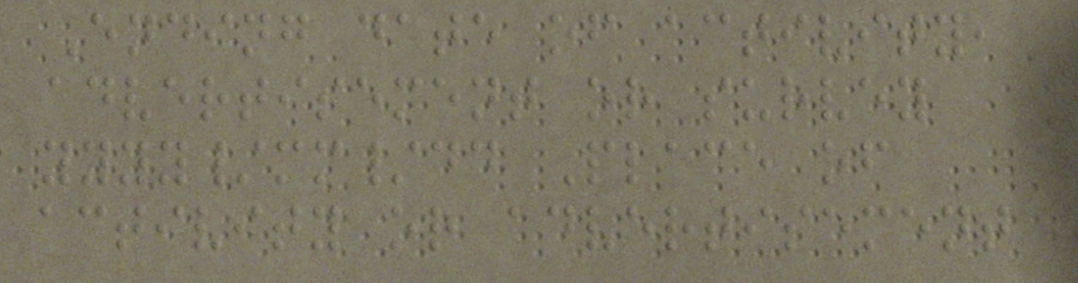Ending date of activity,
advertisement or survey
yyyy/mm/dd Place of
activity or advertisement
